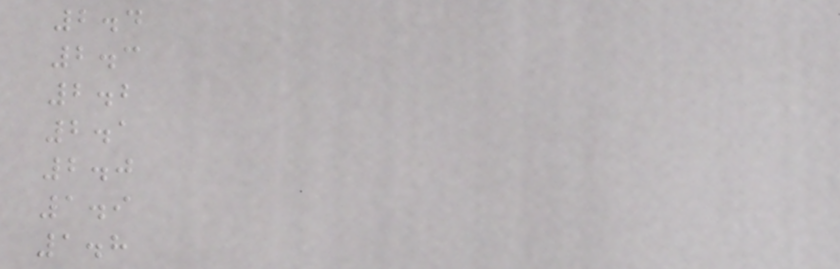2.4
2.3
2.2
2.1
2.0
1.9
1.8
